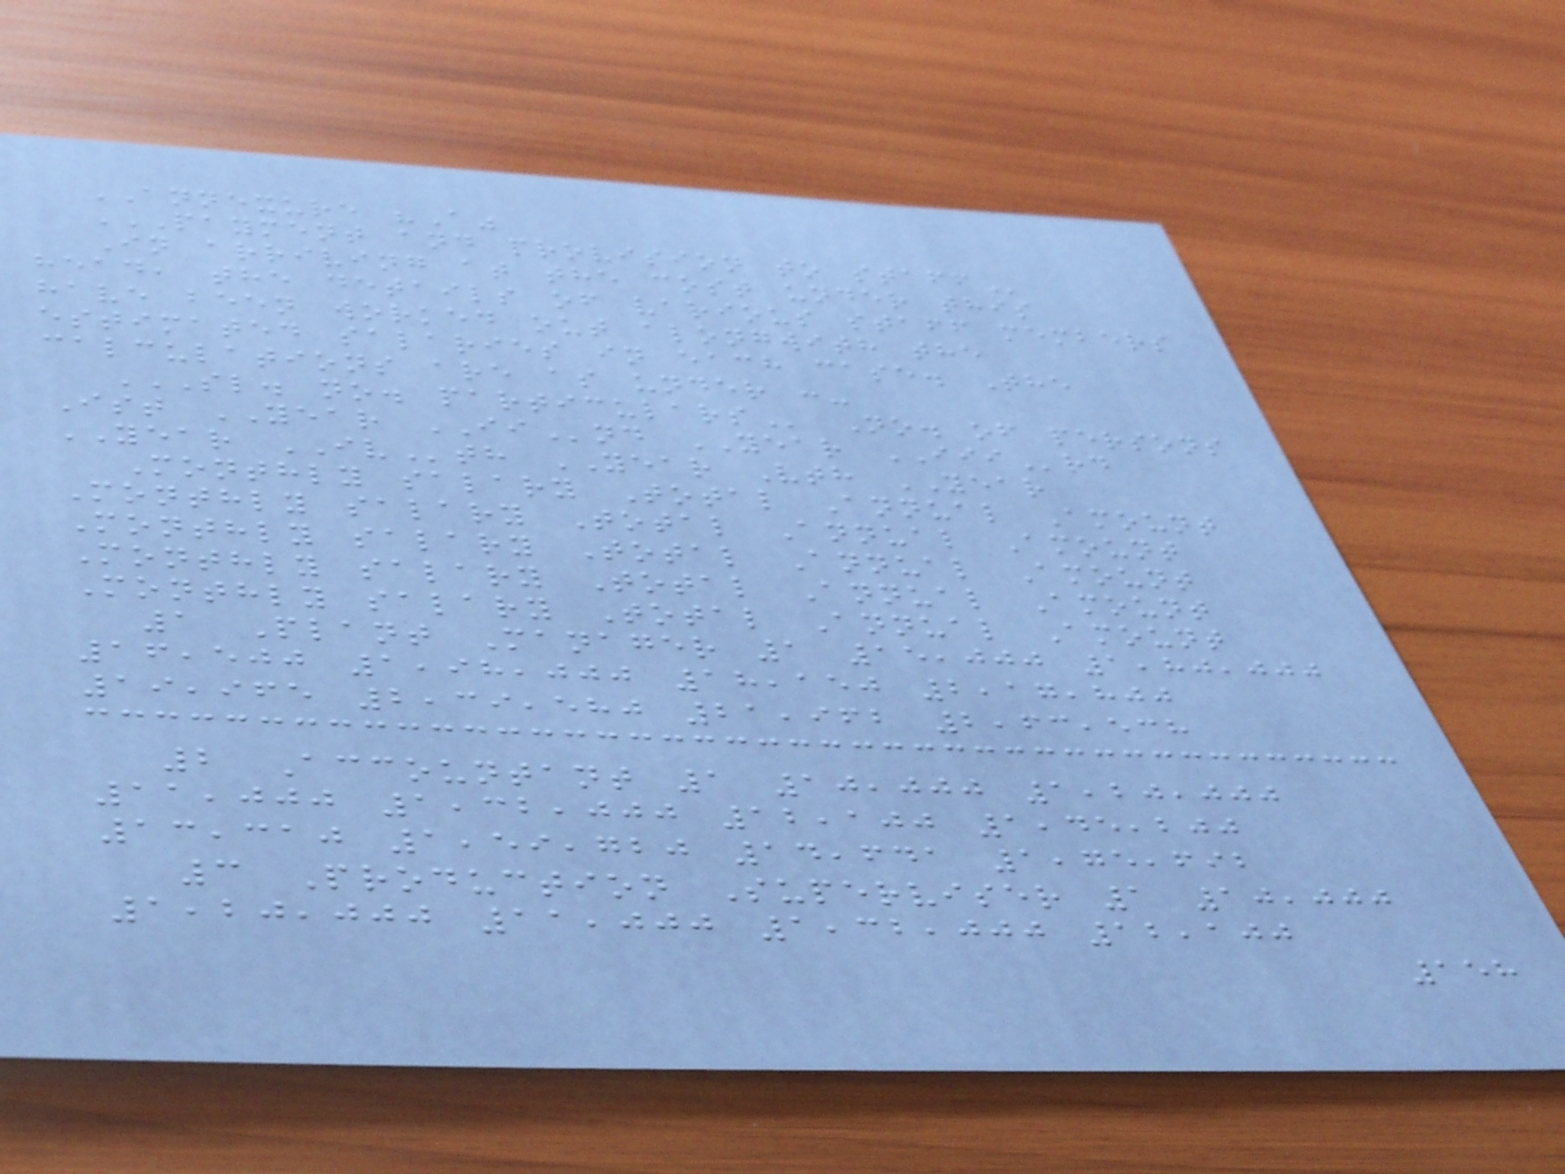ANNEXURE "A"
PAYMENT AND PROVISION TO STAFF
In arriving at the cost under this
head, the details of various staff members
have been worked out alongwith the
estimated salaries in each case. The
calculations are as under :-
SL. NO. PARTICULARS No. of persons
Ist YEAR IInd YEAR IIIrd
YEAR IVth YEAR Vth YEAR
Monthly salary Total Annual Amount
Monthly salary Total Annual Amount
Monthly salary Total Annual Amount
Monthly salary Total Annual Amount
Monthly salary Total Annual Amount
1 Plant Manager 1 15,000 1,80,000
16,500 1,98,000 18,150 2,17,800
19,965 2,39,580 21,962 2,63,538
2 Accountant 1 10,000 1,20,000
11,000 1,32,000 12,100 1,45,200
13,310 1,59,720 14,641 1,75,692
3 Production Superviser 1 10,000
1,20,000 11,000 1,32,000 12,100
158
